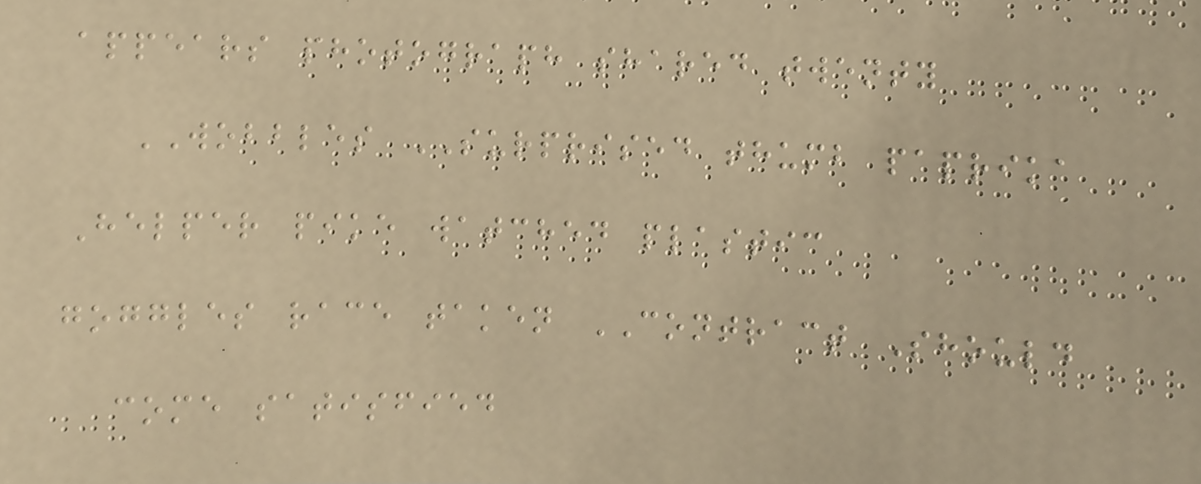appears photograph shared twenty
WOBBLES SURPRISED thumb paprika
Helper pike watched plastic
goggles race taken CONTRACT Should
come satisfied
